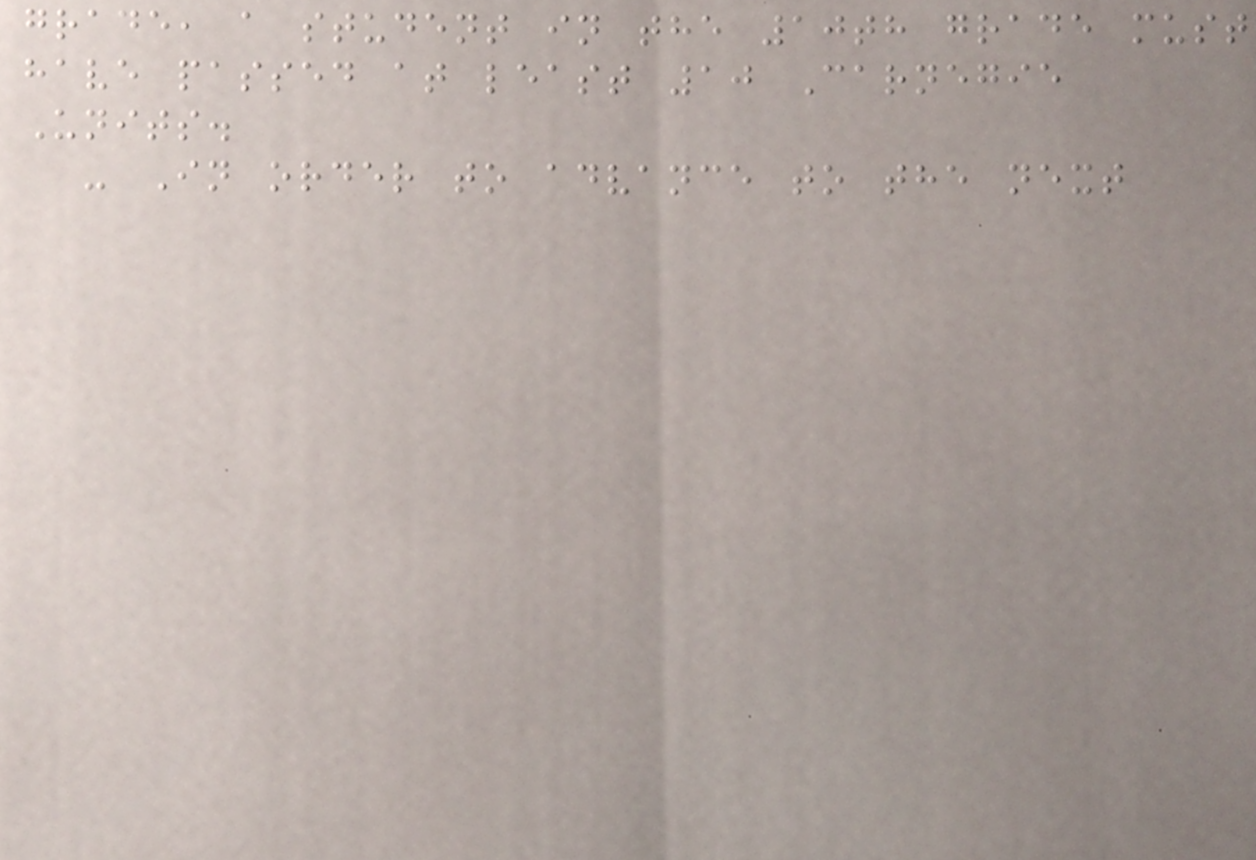grade, a student in the 10th grade must
have passed at least 10 Carnegie
Units.
- In order to advance to the next
